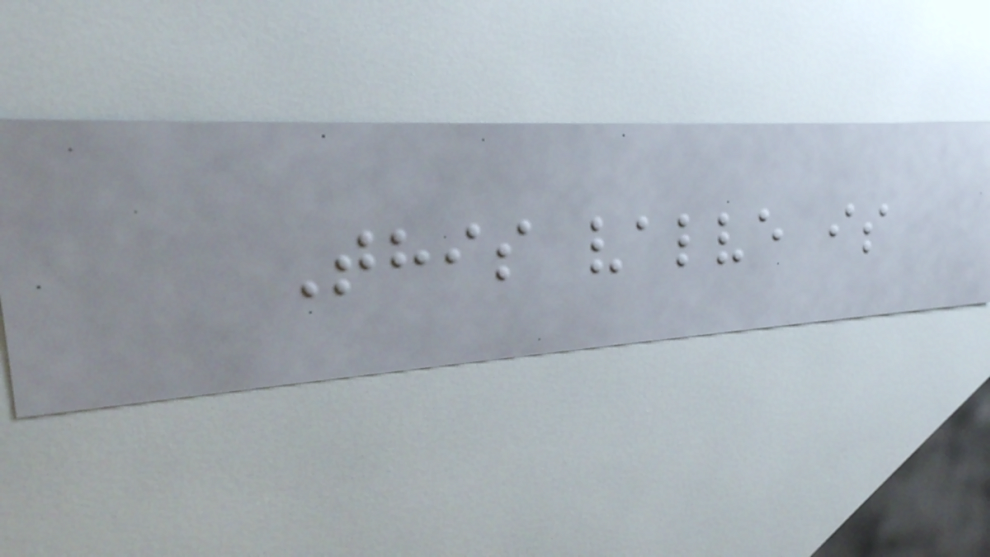This valve is
